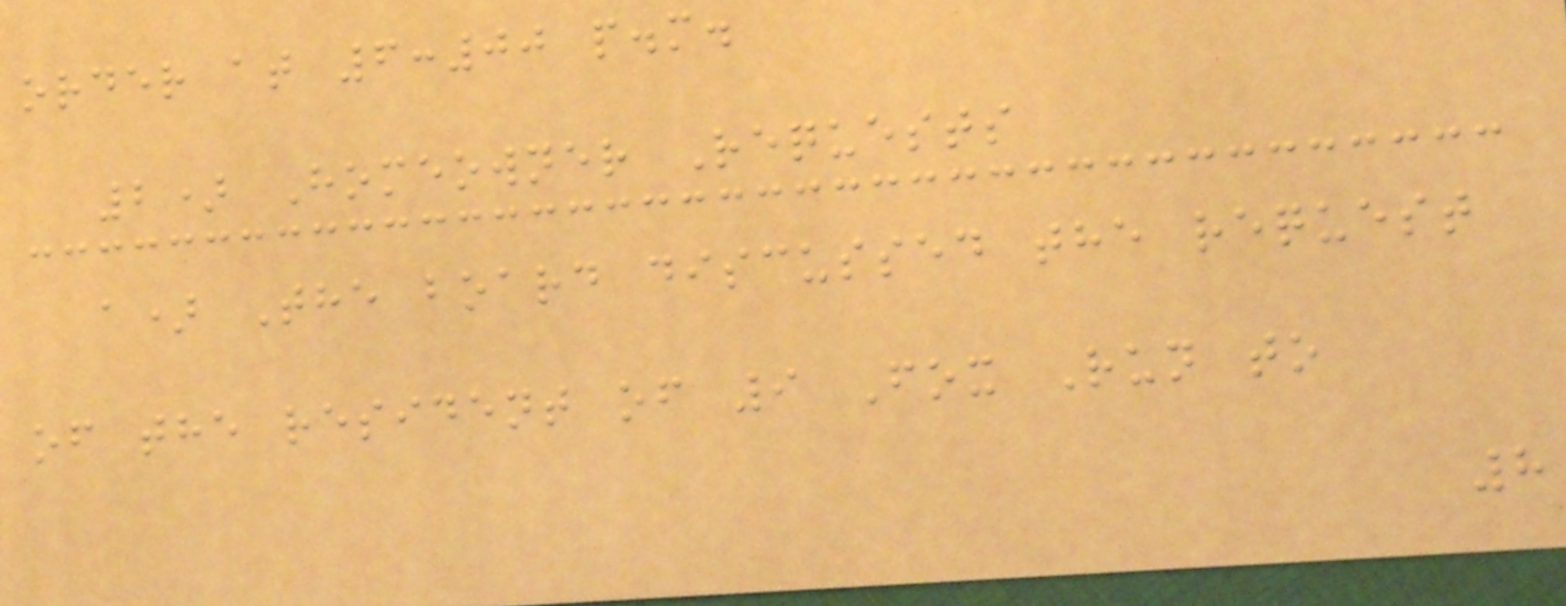order at 6:00 p.m.
2) Homeowner Requests
a) The board discussed the request
of the resident of 9 Fox Run to
8
